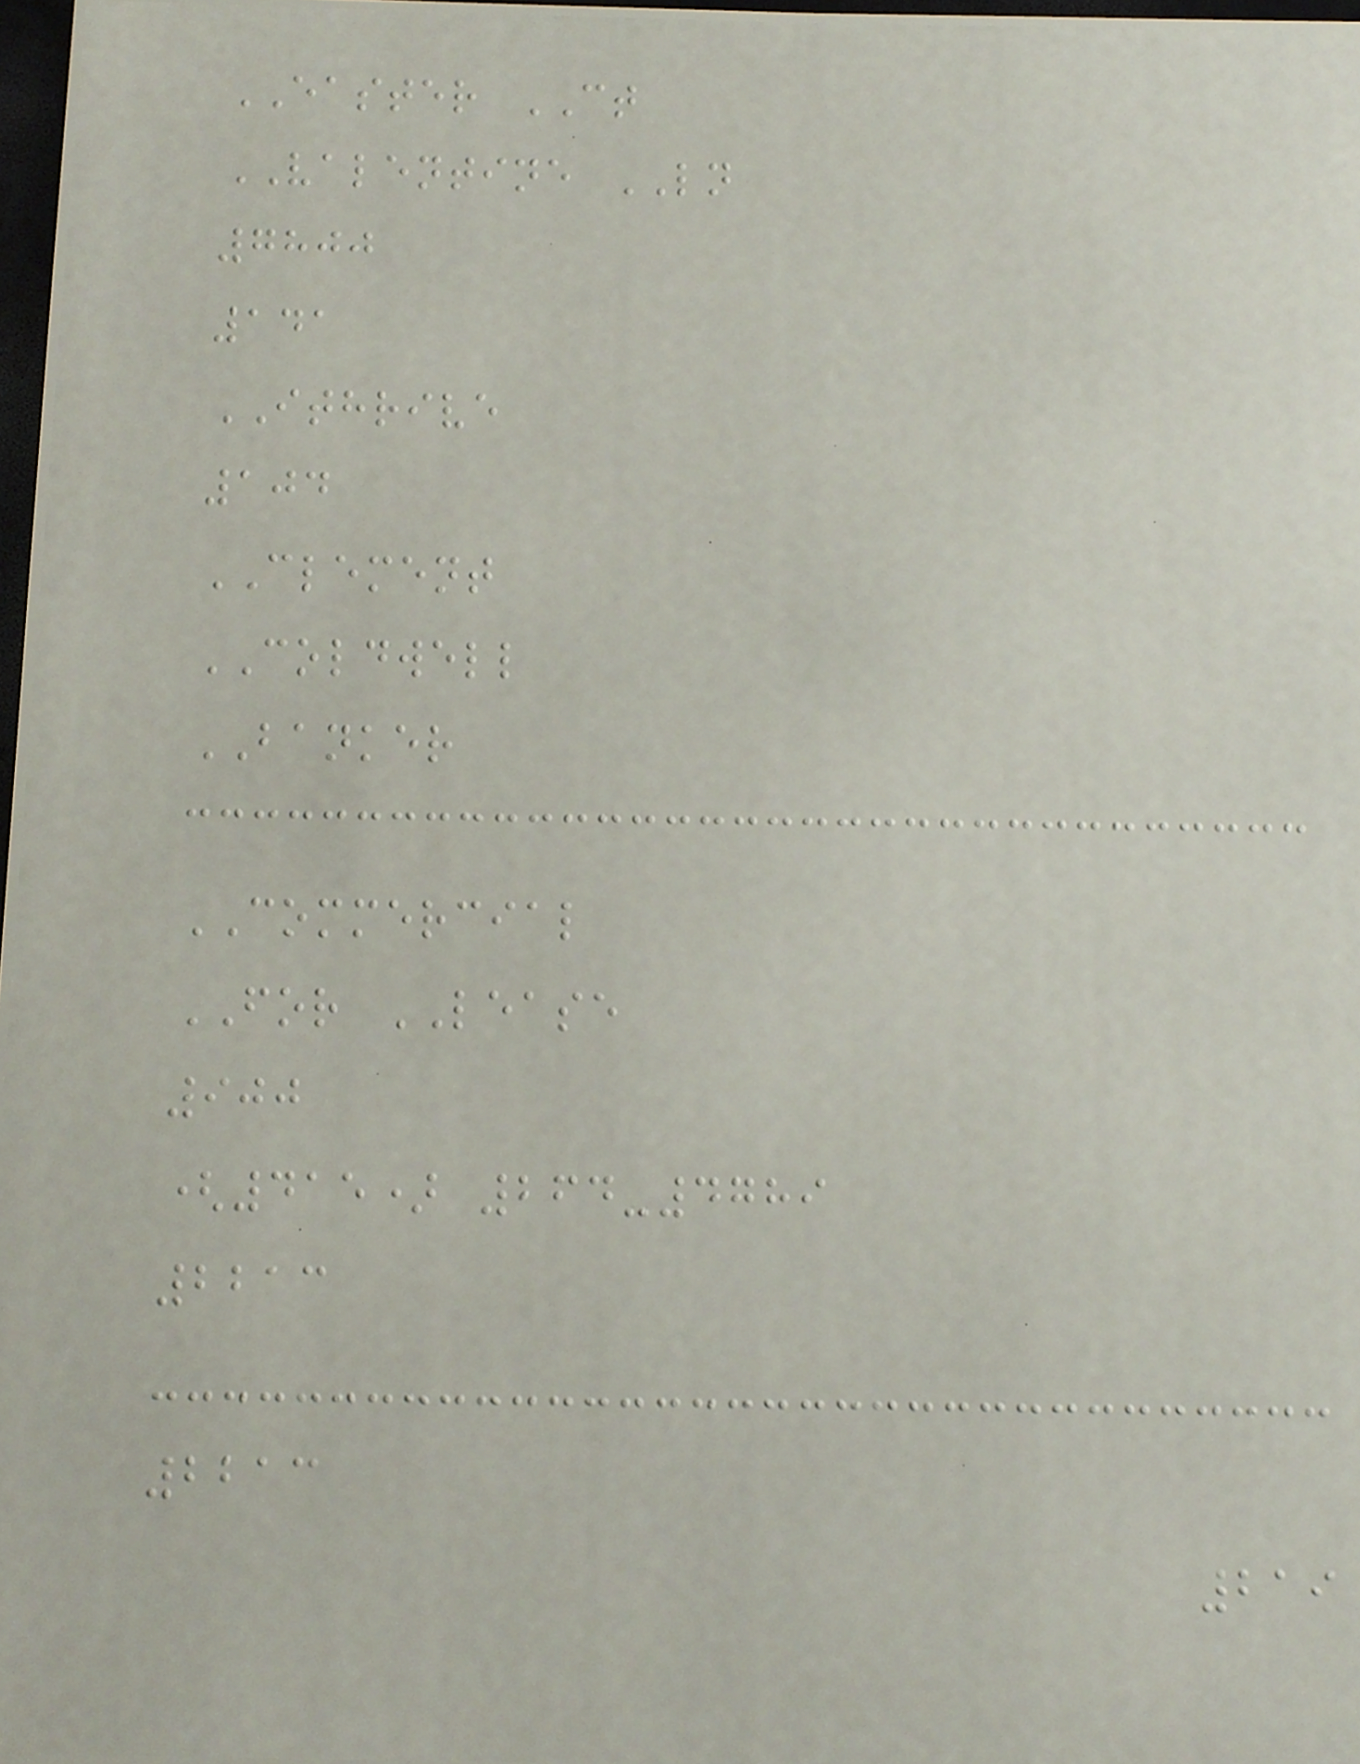EASTER CT
VALENTINE LN
7800
141
ITHRIVE
104
CLEMENT
COLDWELL
BANKER
COMMERCIAL
FOR LEASE
900
(415) 264-4789
2213
2213
219
